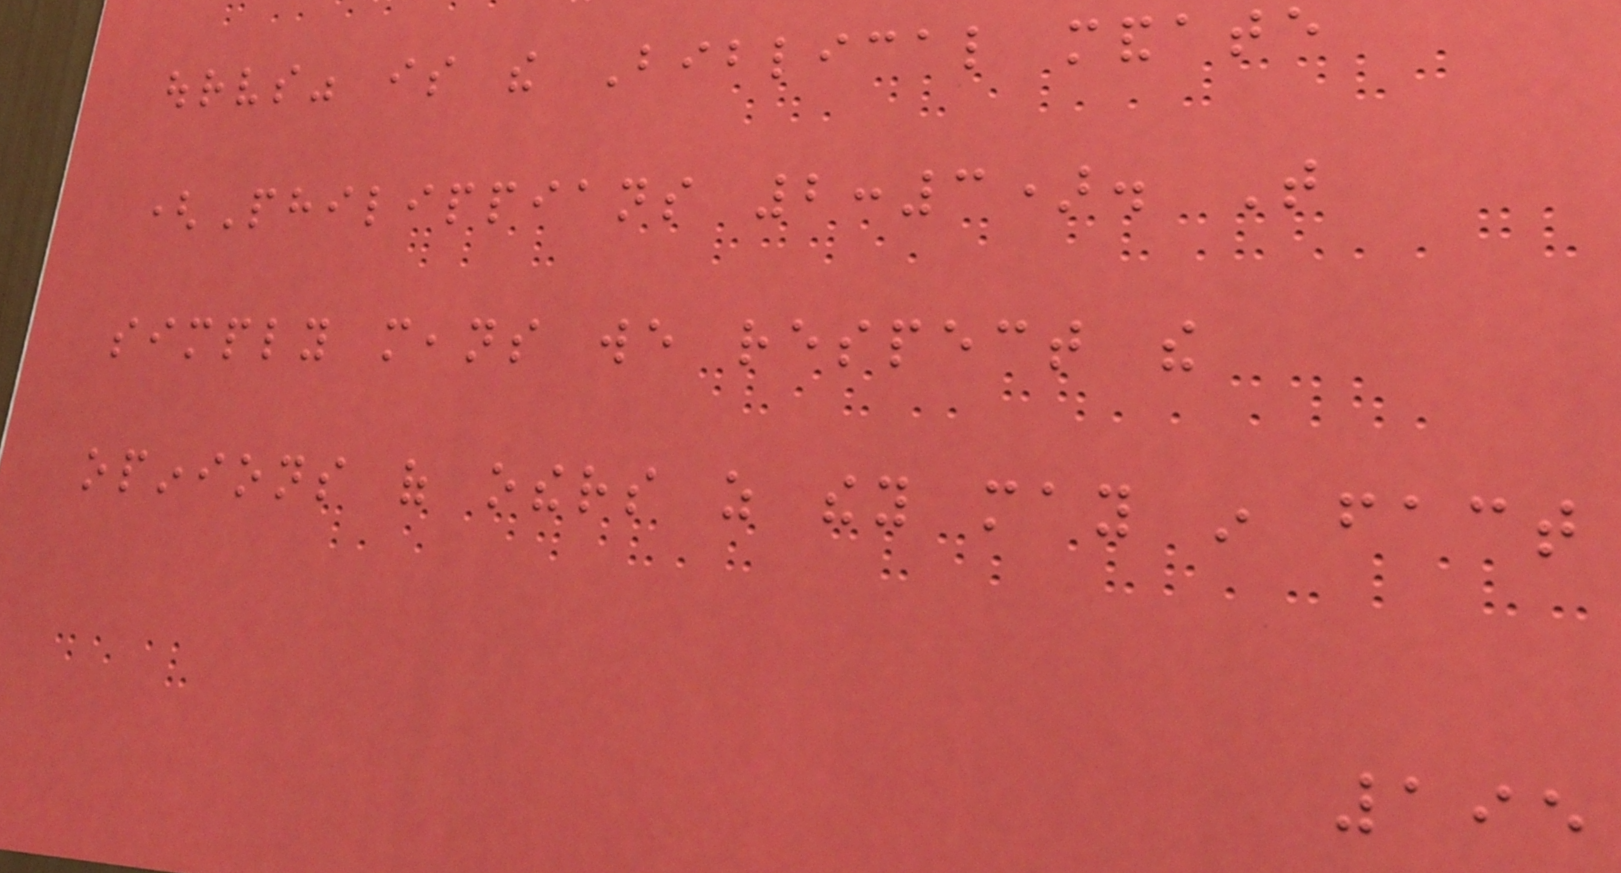ourselves" is the Biblical mandate
(Philippians 2:3). That
simply means we respect the
opinions of others as they may in fact
195
